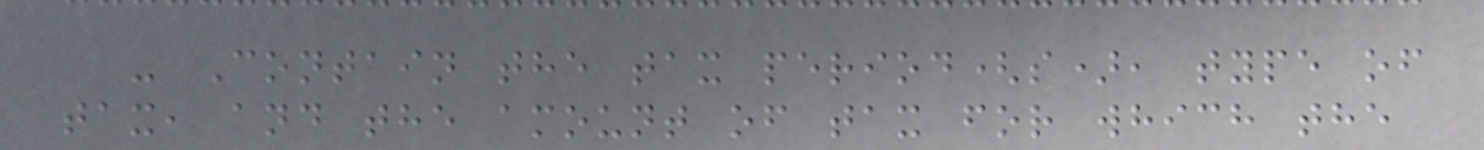- Contain the tax period(s), type of
tax, and the amount of tax for which the
